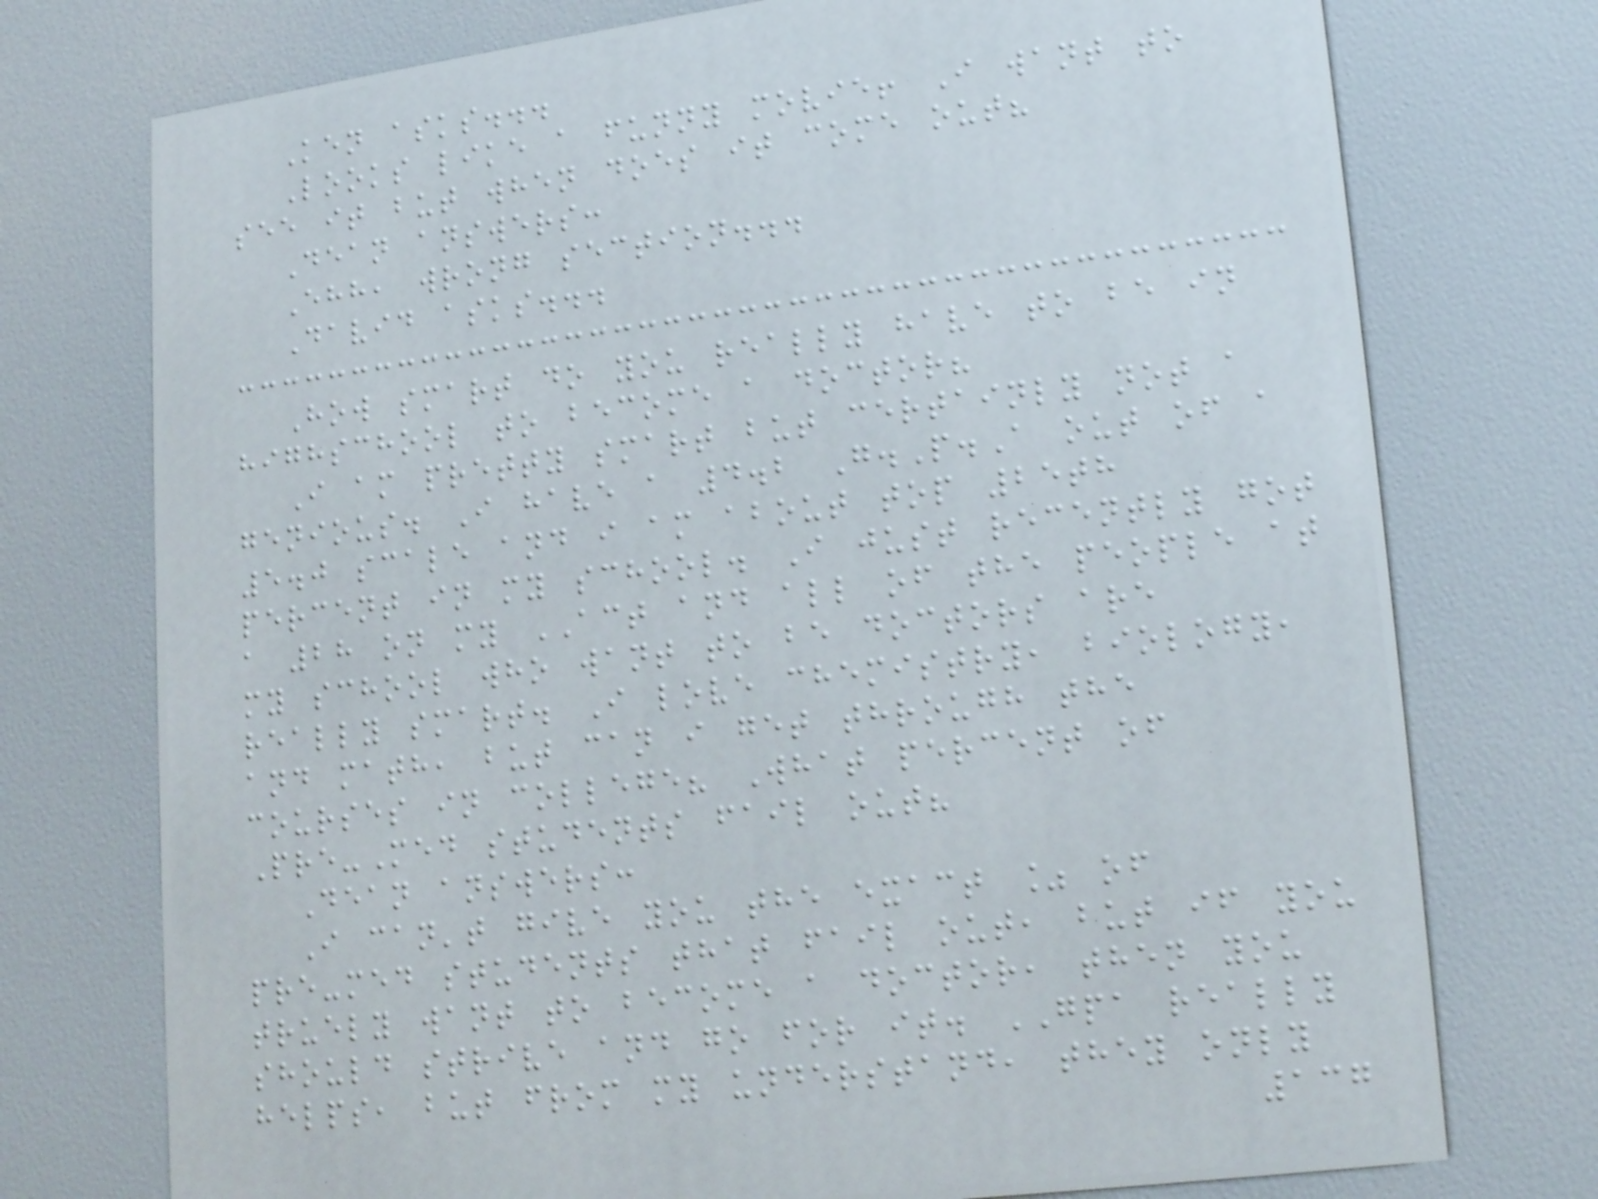Ken asks...
Looks like a funny movie! I want to
see it but when does it come out?
Dean answers:
Ehh, wrong section...
David asks...
How smart do you really have to be in
highschool to become a doctor?
I am pretty smart but certainly not a
genious. I have a 4.2 G.P.A out of a
5.0 scale and i am about top 25th
percent in my school. I just recently got
a 28 on my ACT and all of the people at
my school who want to be doctors are
really smart. I love chemistry, biology,
and math, but can i get through the
courses in college? What percent of
Pre-Med students fail out?
Dean answers:
I can't give you the exact % of
pre-med students that fail out, but if you
truely want to become a doctor, then you
should strive and go for it. GPA really
helps, but from my understand, they only
137
